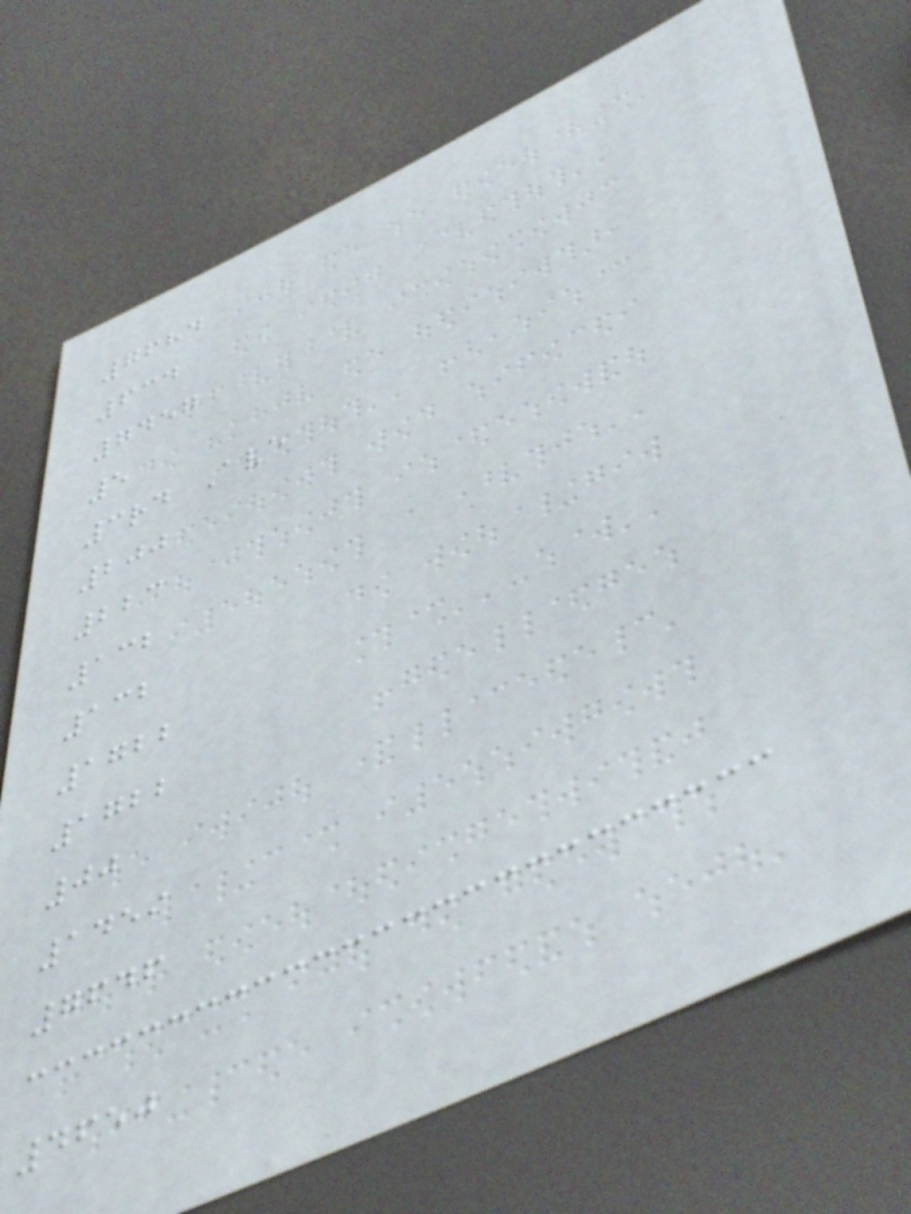7684
634
7457
5
3rd Ave
200
223
132
132
1722
1722
00
1459
7646
4650
